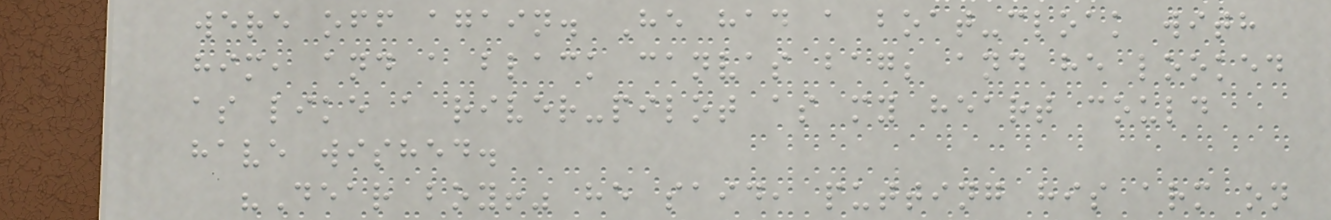were off again. He had a boat-cloak with
him, and a black canvas bag; and he looked
as like a river-pilot as my heart could
have wished.
"Dear boy!" he said, putting his arm on
